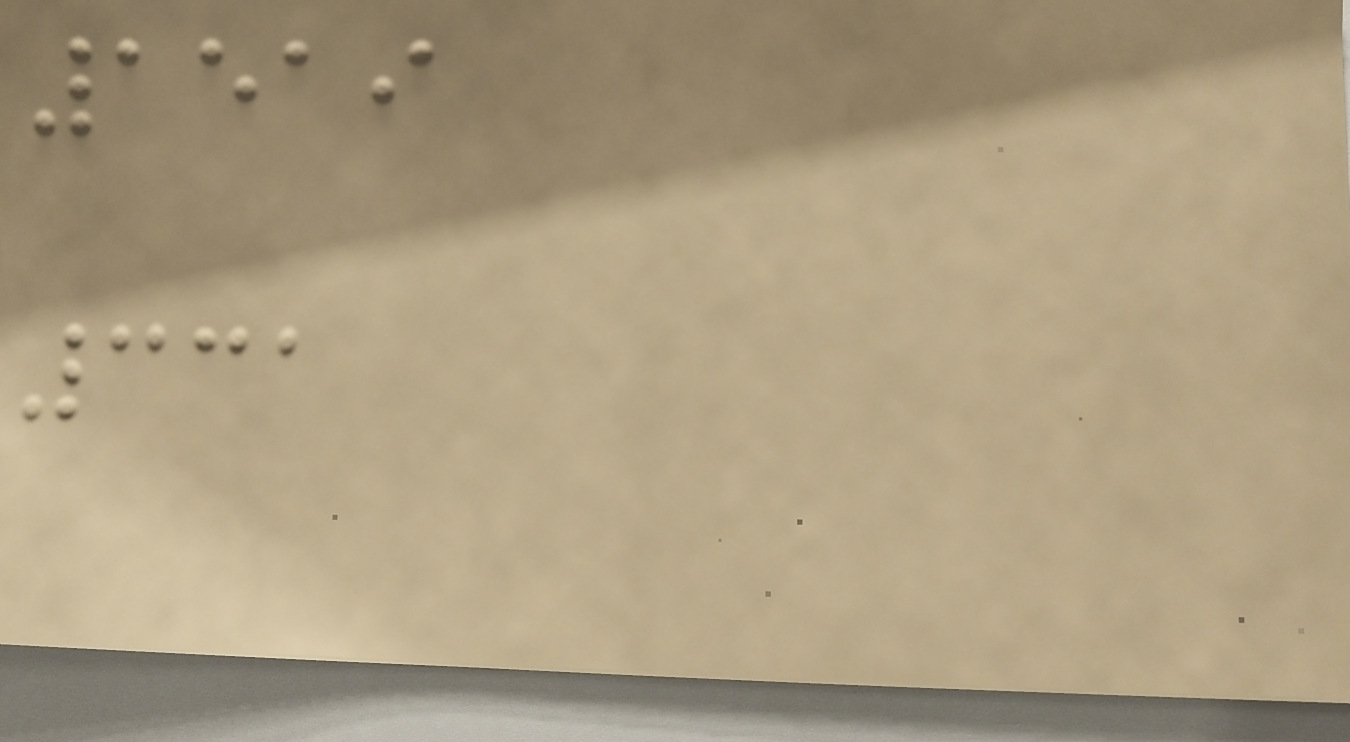1519
331
